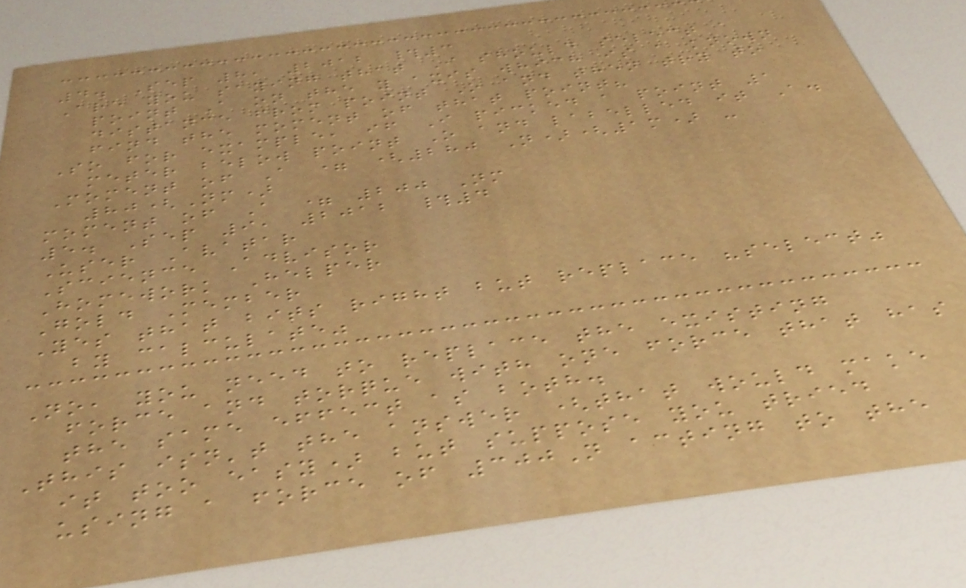4. Sep 8, 2012 #3
Are you saying that I should select a
point A on the y axis which is a known
distance from point O and then try to
find the moment of that point?
So for example, if I picked a point 1
meter below point O and labelled it A.
Moment of A = (280 N)(1m) -
80(Nm)
moment of A = 200 Nm
5. Sep 9, 2012 #4
User Avatar
Science Advisor
Homework Helper
Gold Member
Yes that bits right but replace "select"
by calculate"
No, you need to replace the existing
force and torque with one force that has
the same effect as both.
This isn't the answer (that would make
it too easy) but suppose you tried
using a force of 300N acting to the
